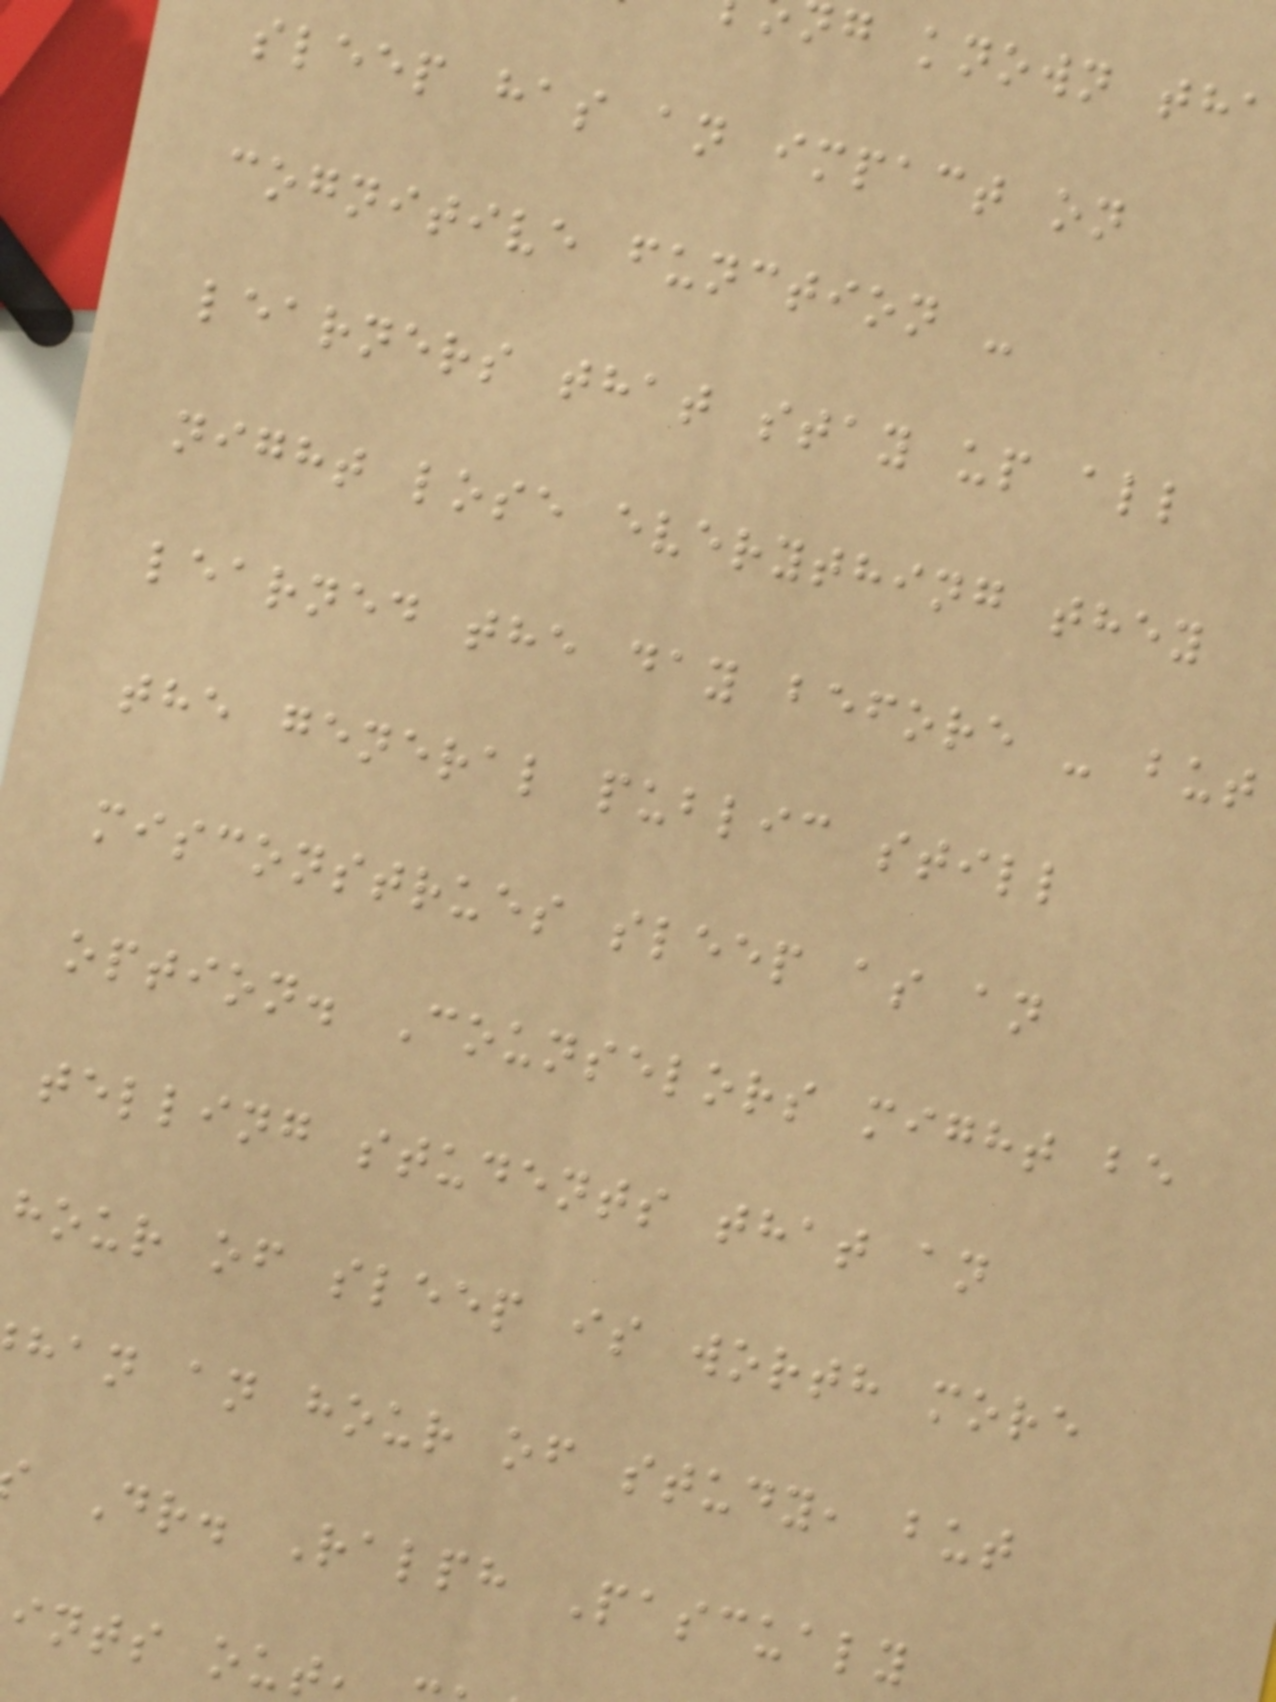g known tha
sleep has an impact on
cognitive function -
learners that stay up all
night lose everything they
learned the day before - but
the general public still
misconstrues sleep as an
option. Counselors might be
telling students that an
hour of sleep is worth more
han an hour of study, but
Dr. Ralph Pascualy
ints out
